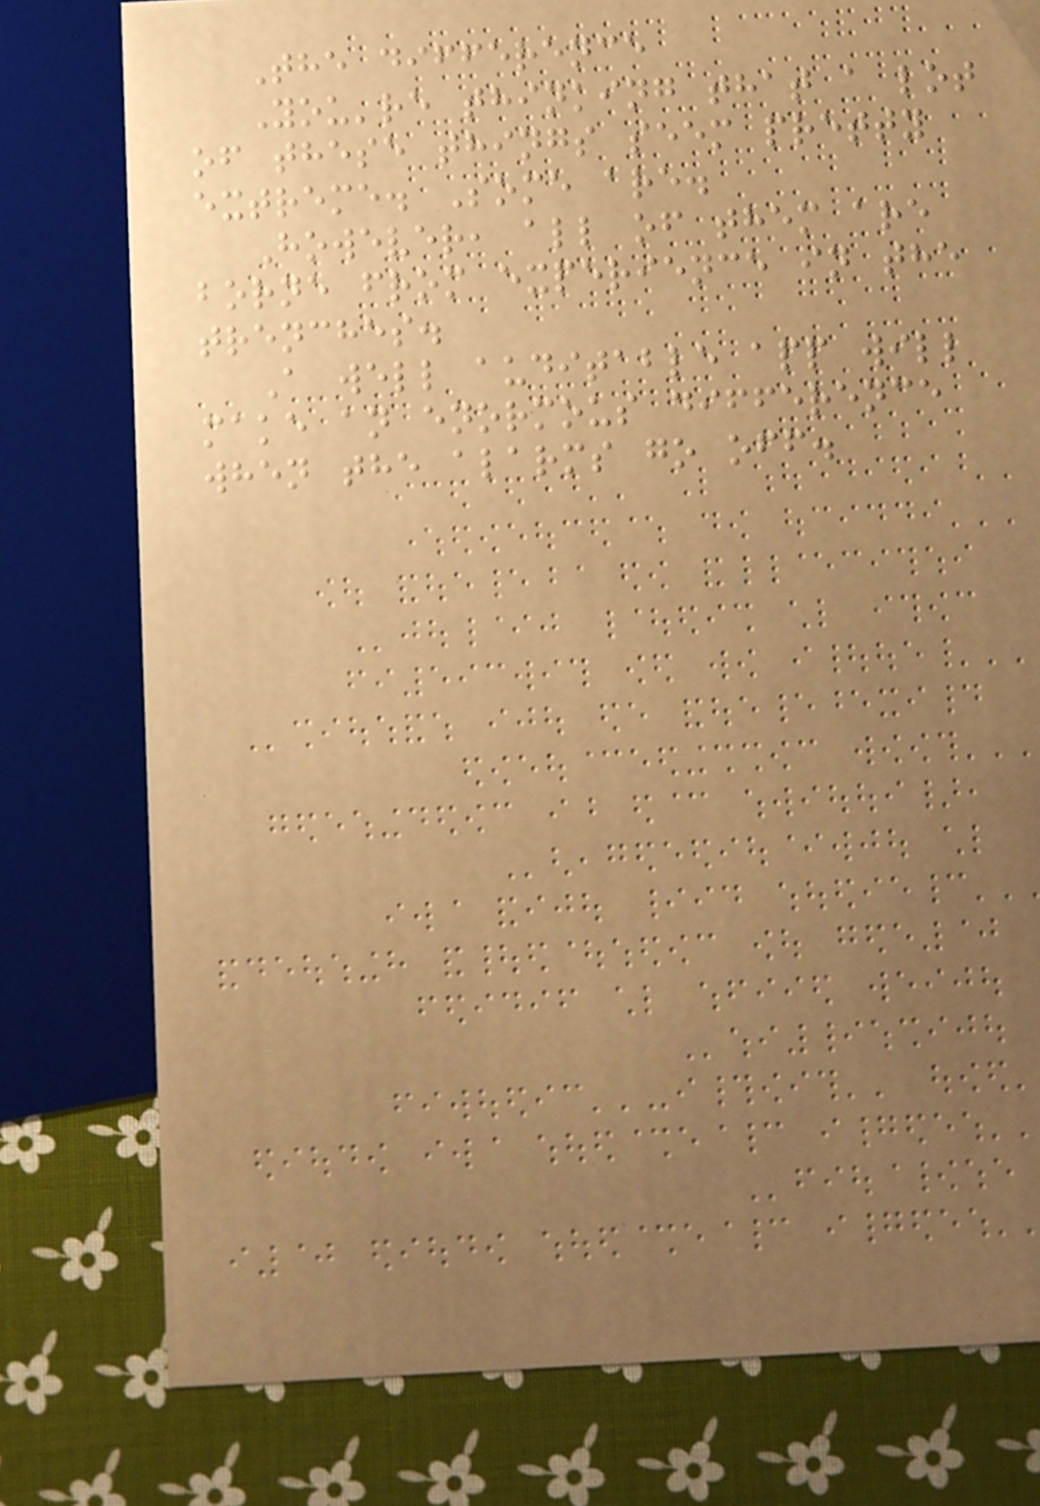The difference
You're thinking that a lot
of these things seem pretty
extreme. Some are.
However, all of them are
borne from experience in the
trenches.
A well auditable app will
make an enormous difference
when the alarms go off.
